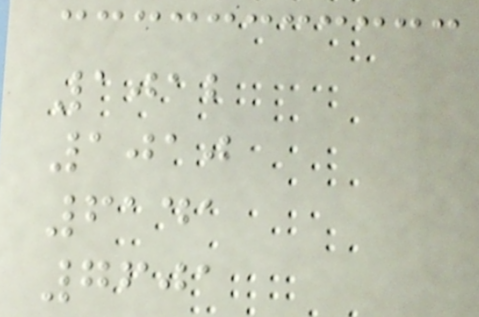1012
1010
6141
7601
